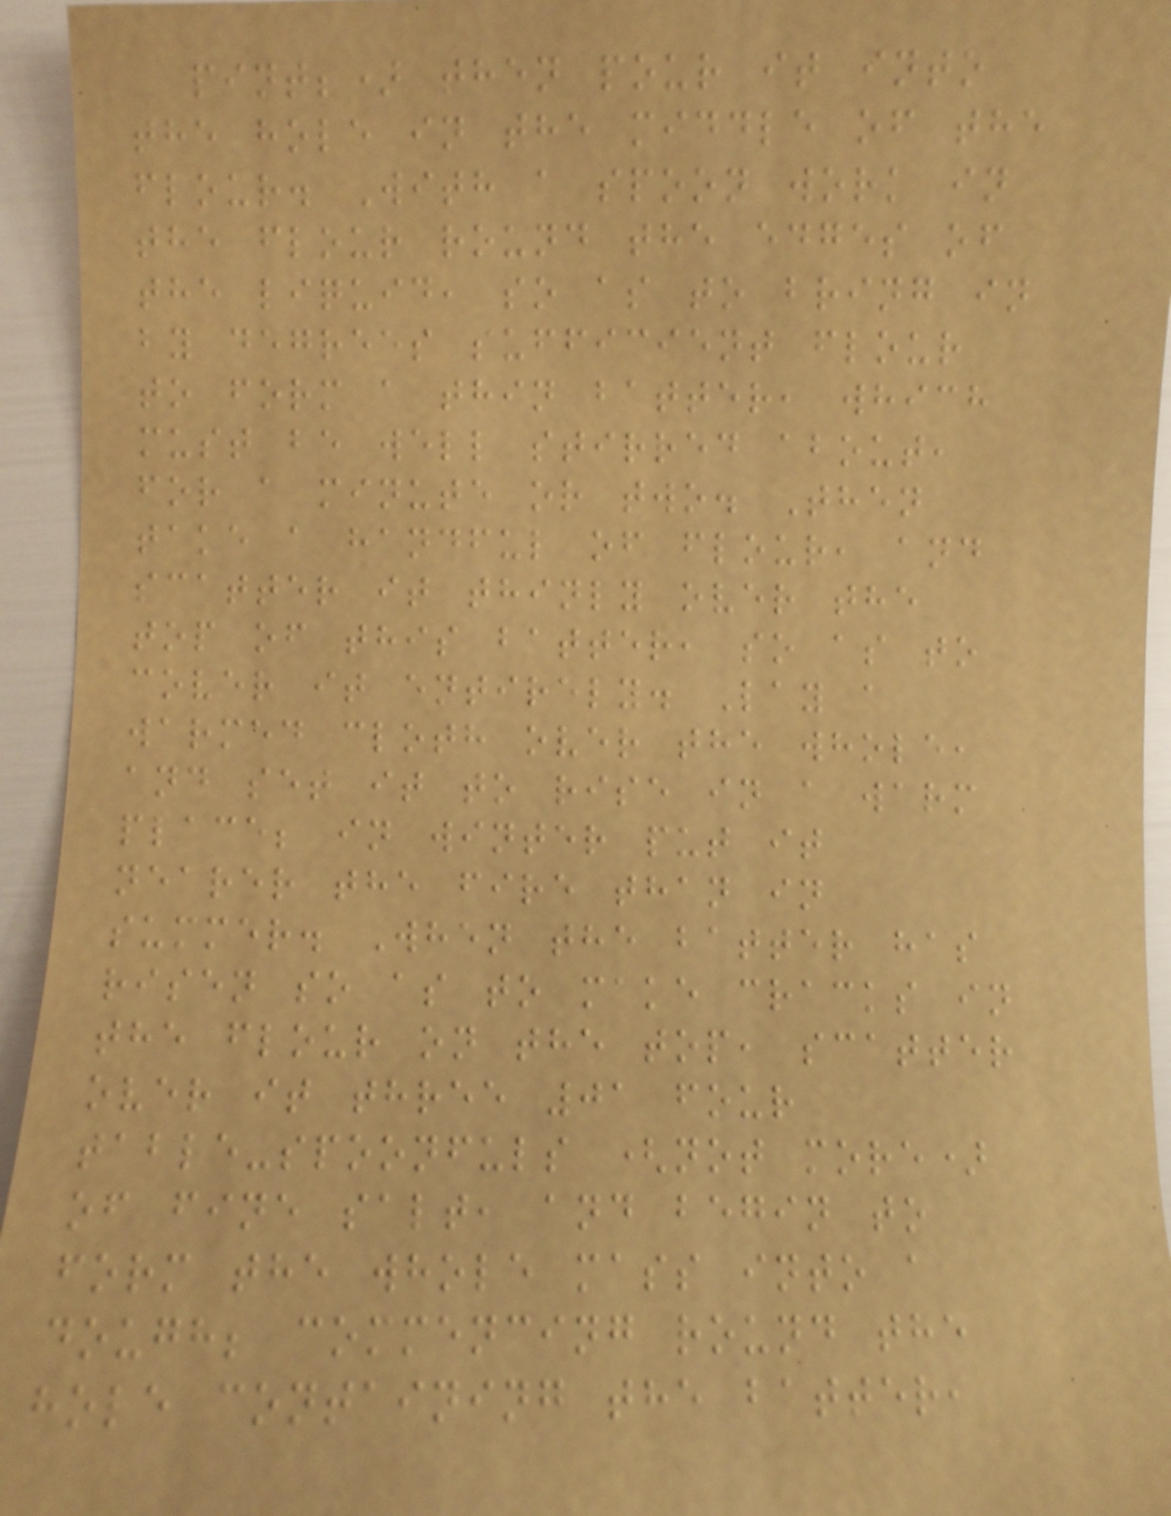pint;) then pour it into
the hole in the middle of the
flour. With a spoon work in
the flour round the edges of
the liquid, so as to bring in
by degrees sufficient flour
to form a thin batter, which
must be well stirred about,
for a minute or two. Then
take a handful of flour, and
scatter it thinly over the
top of this batter, so as to
cover it entirely. Lay a
warmed cloth over the whole,
and set it to rise in a warm
place; in winter put it
nearer the fire than in
summer. When the batter has
risen so as to make cracks in
the flour on the top, scatter
over it three 01 four
table-spoonfuls (not more)
of fine salt, and begin to
form the whole mass into a
dough; commencing round the
hole containing the batter,
